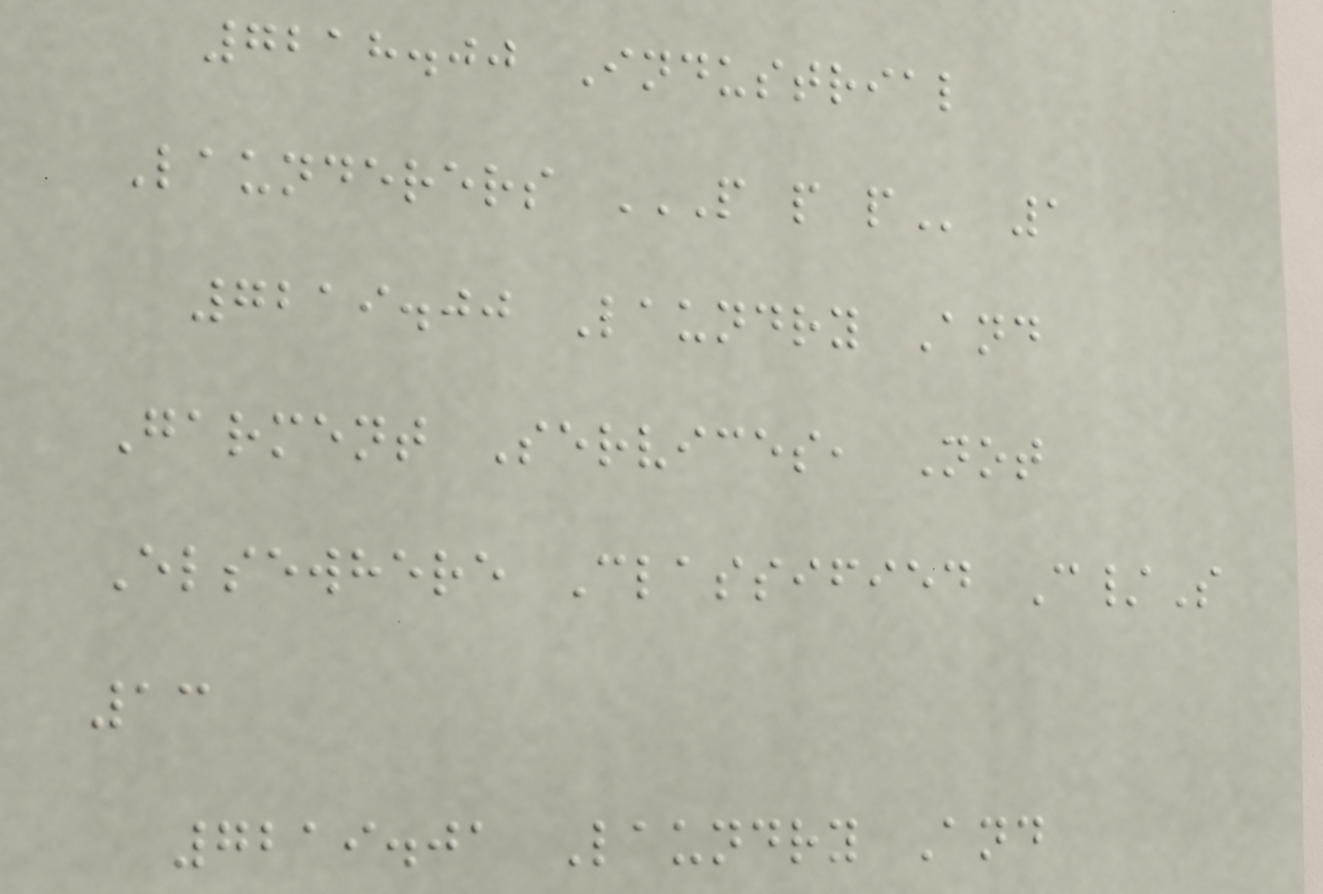7218.00 Industrial
Launderers P P P 1
7219.00 Laundry And
Garment Services, Not
Elsewhere Classified C/S
13
7219.01 Laundry And
